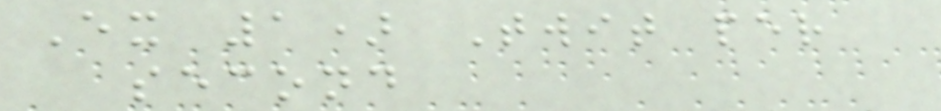Ex 1) Twit per
second
